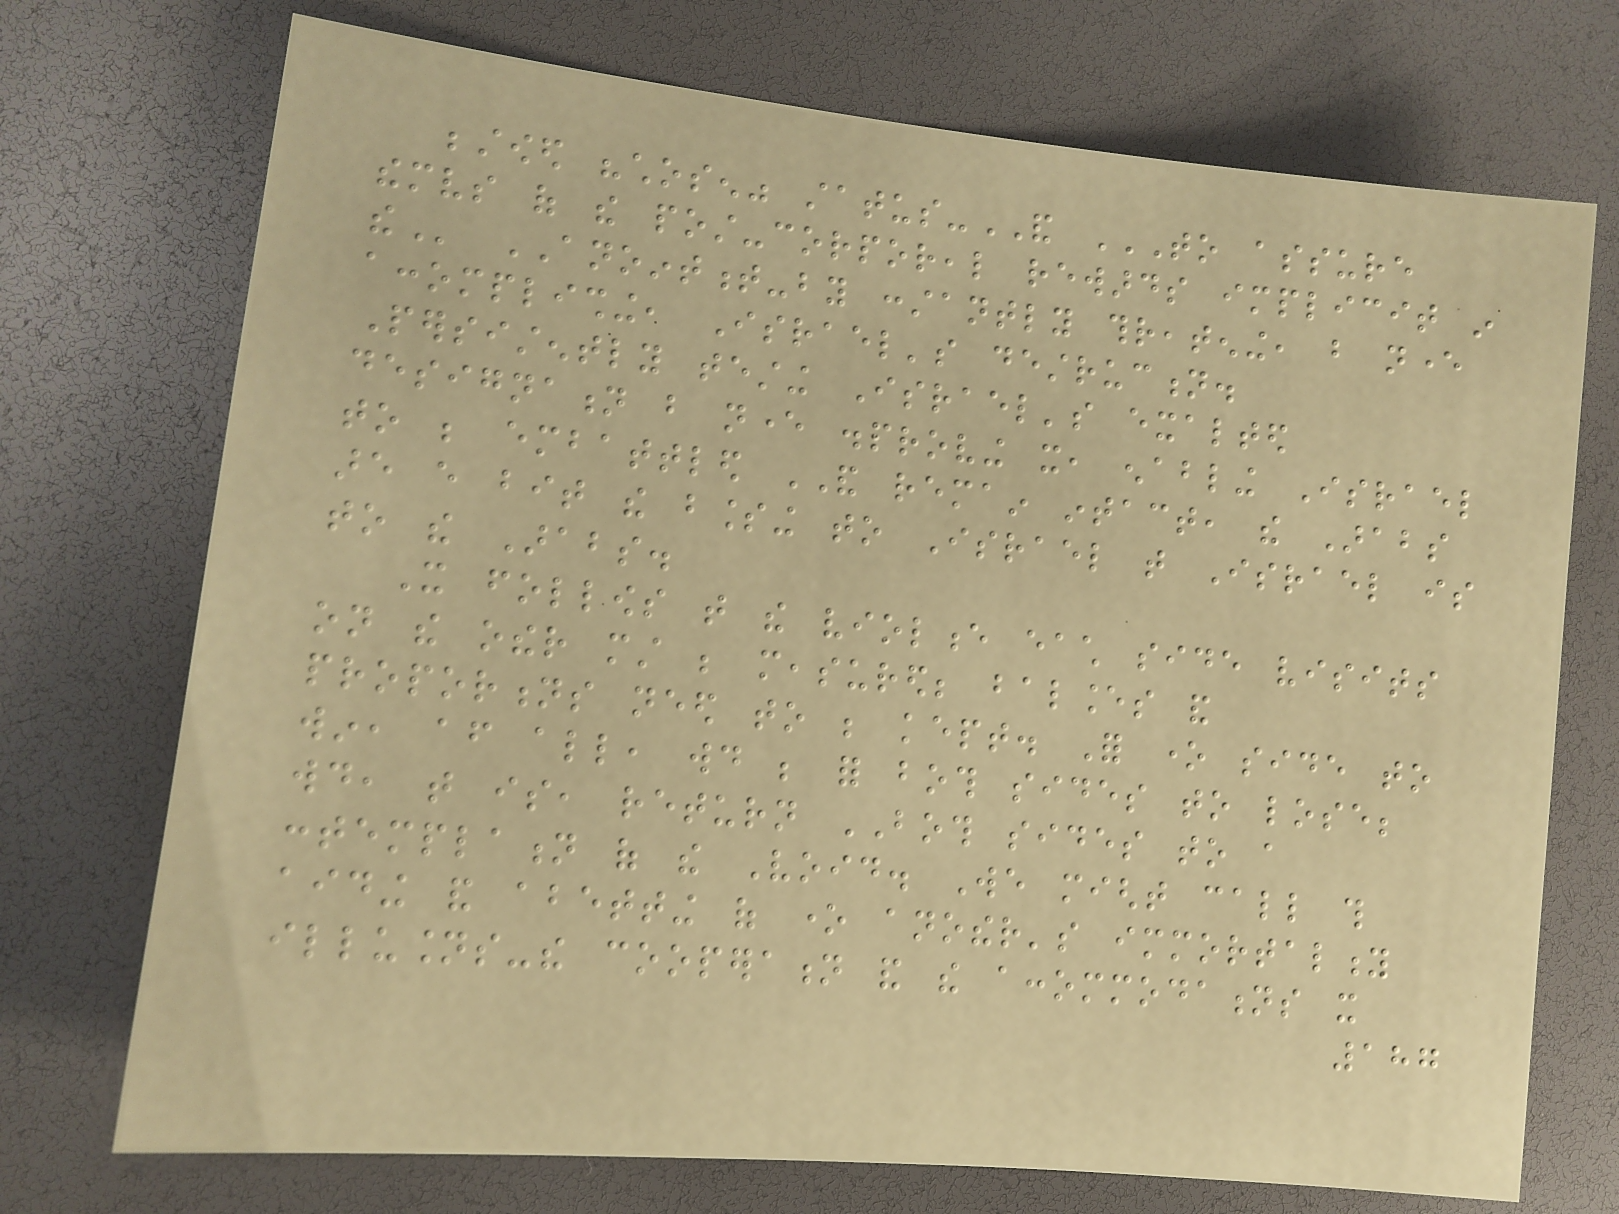bestowed "chosen" status-AND TO ASSURE
THEMSELVES OF THE POST-CORPOREAL REWARDS IMPLICIT IN
THE ANOINTMENT-by constantly threatening, but never
accomplishing, Israel's destruction.
Persistently testing Israel's exalted
designation but never disproving it, enabling Israel
to be embattled AND remain intact, the Arabs
are every bit the blessing to Israel that Israel is
to the Arabs.
It follows that the violence each side visits
on the other must be measured; balances and
proportions need to be kept. For one side to
win, after all, would be for both sides to lose;
would, that is, return BOTH sides to a
contemplation of the Void. We might call this
aiding and abetting of one another's immortality
illusions-the cooperation and the accommodations it
187
